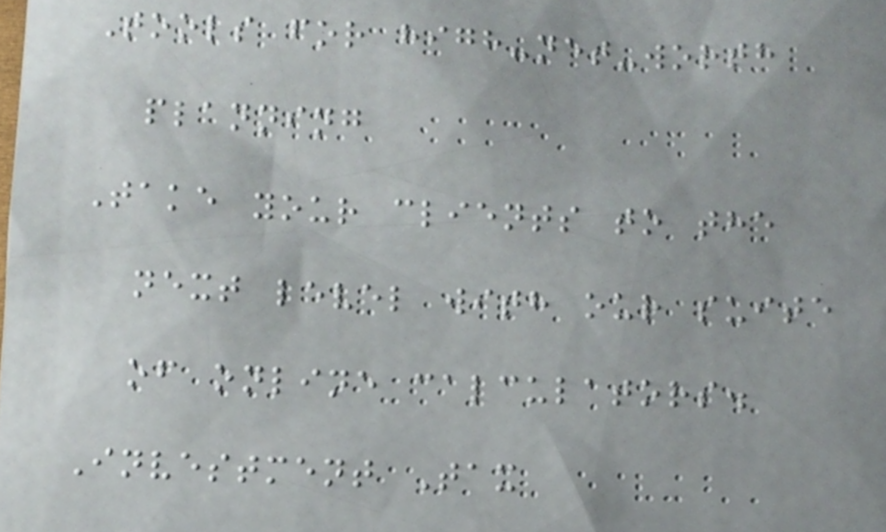Tools for high-net-worth
planning
Take your clients to the
next level with our suite
of online calculators.
Investment Tax
